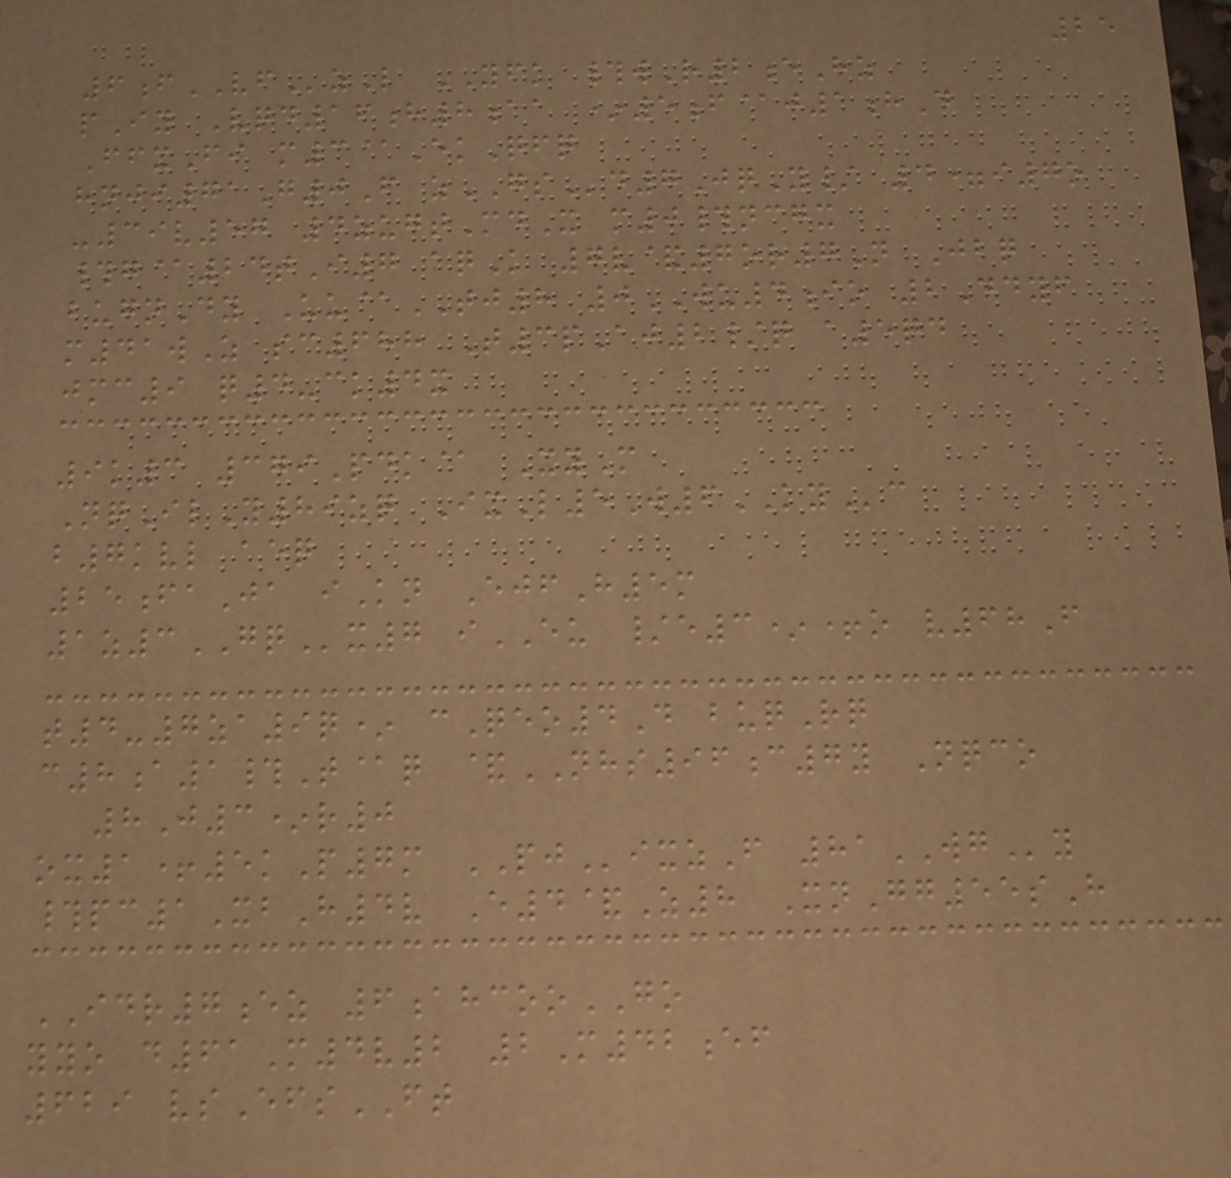25
6fVFzL YFK #wR2eHz
pIy Vqd16h8aa *5f@j1hD
FfxFi m3@EkQfq
hnji71G0F zGSd7JqY/ 4=i7o
-39v57 4zugtMdX m0#ncgx
#g@24tI7 aqK 7v&7or7N Jbq
bugnDy Uu@TJ8 0WU4io 2Ddyf
m41wZ sc688 T3pAj2/q a5qd
jmc9 q4-ck4x
9k3 379Pdk@ XyM
NqIlY89zq IxL5W6KYc
b7kvl aeq
25faJa iKn EjfH5m
1z3GQx7 iEU /e3*+o v68F
t4-7za9q* cQeo4D buqRq
c8a1#T@q &NHS96c7y Nqco
8J3*r0
ox1+5kP7m PJixzF 81WGy
#pc1XbH4v E4&Z8 XnGg55sH
IDR7ez 6ahcooGO
yyo d61M4v2 2M42ef
629 vsEfsFT
